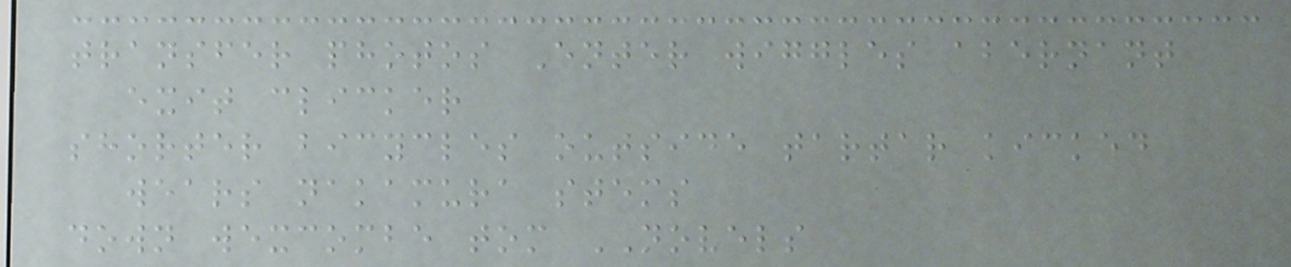transfer photos Enter wiggles abernant
exit clicker
shorter bicycles outside tartar kicked
wears nakamura stems
down wexcombe tom NOVELS
